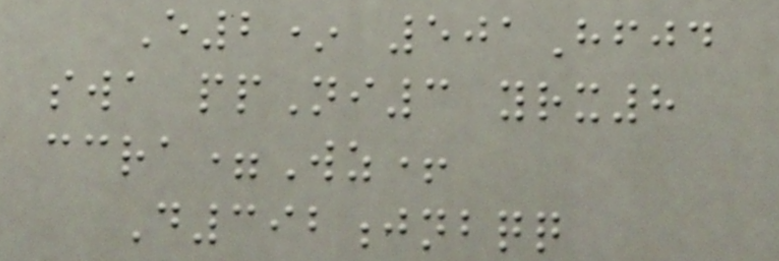E2* 501Hfjd
swa ppNi3 yrx8
ccra=Wz+
D392jnbqq
